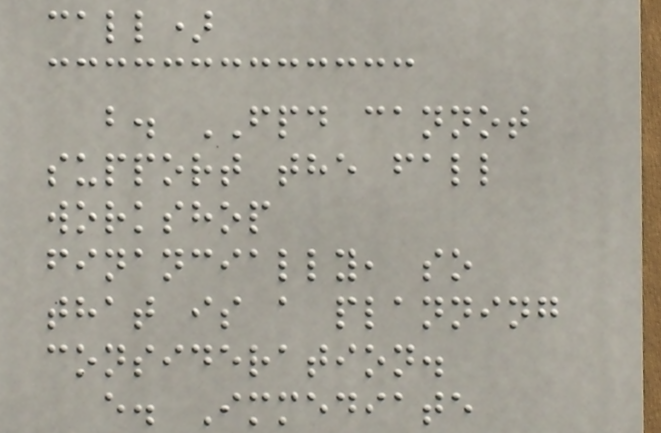call)
b. FPD cannot
support the fall
workshop
financially, so
that is a planning
consideration.
e. Immediate
